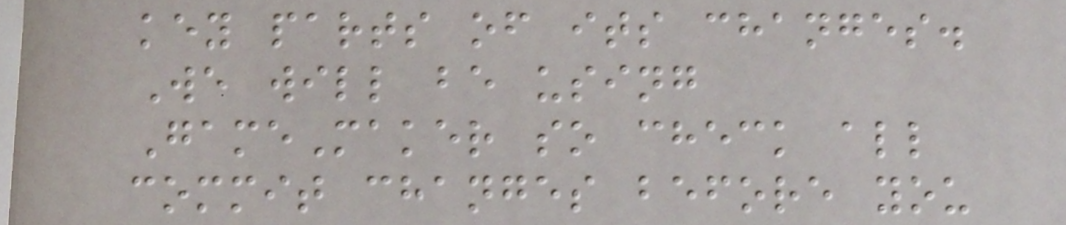key parts of its changes.
We will be using
GameMaker so check all
commit changes before you
